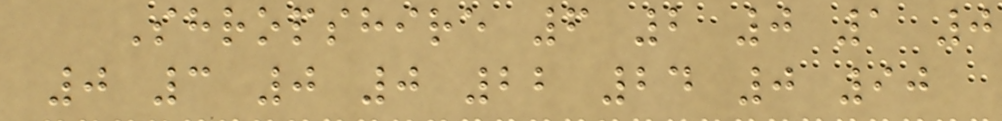Shropshire 6 2 0 1 0
0 3 0 0 22 24 0 90
